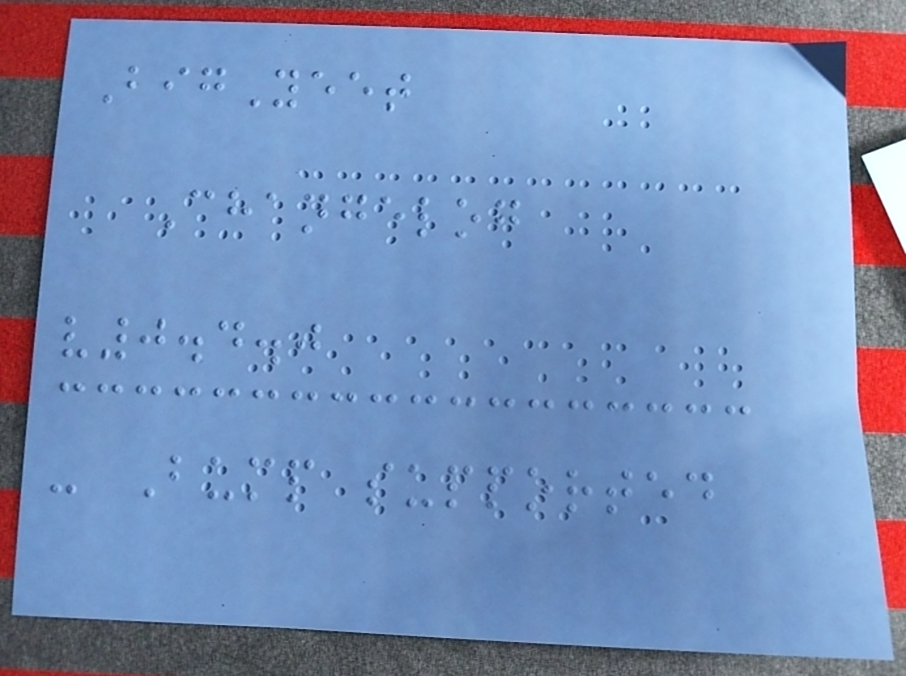BigYeet
Changelog
v0.4.0
- Bump supported
